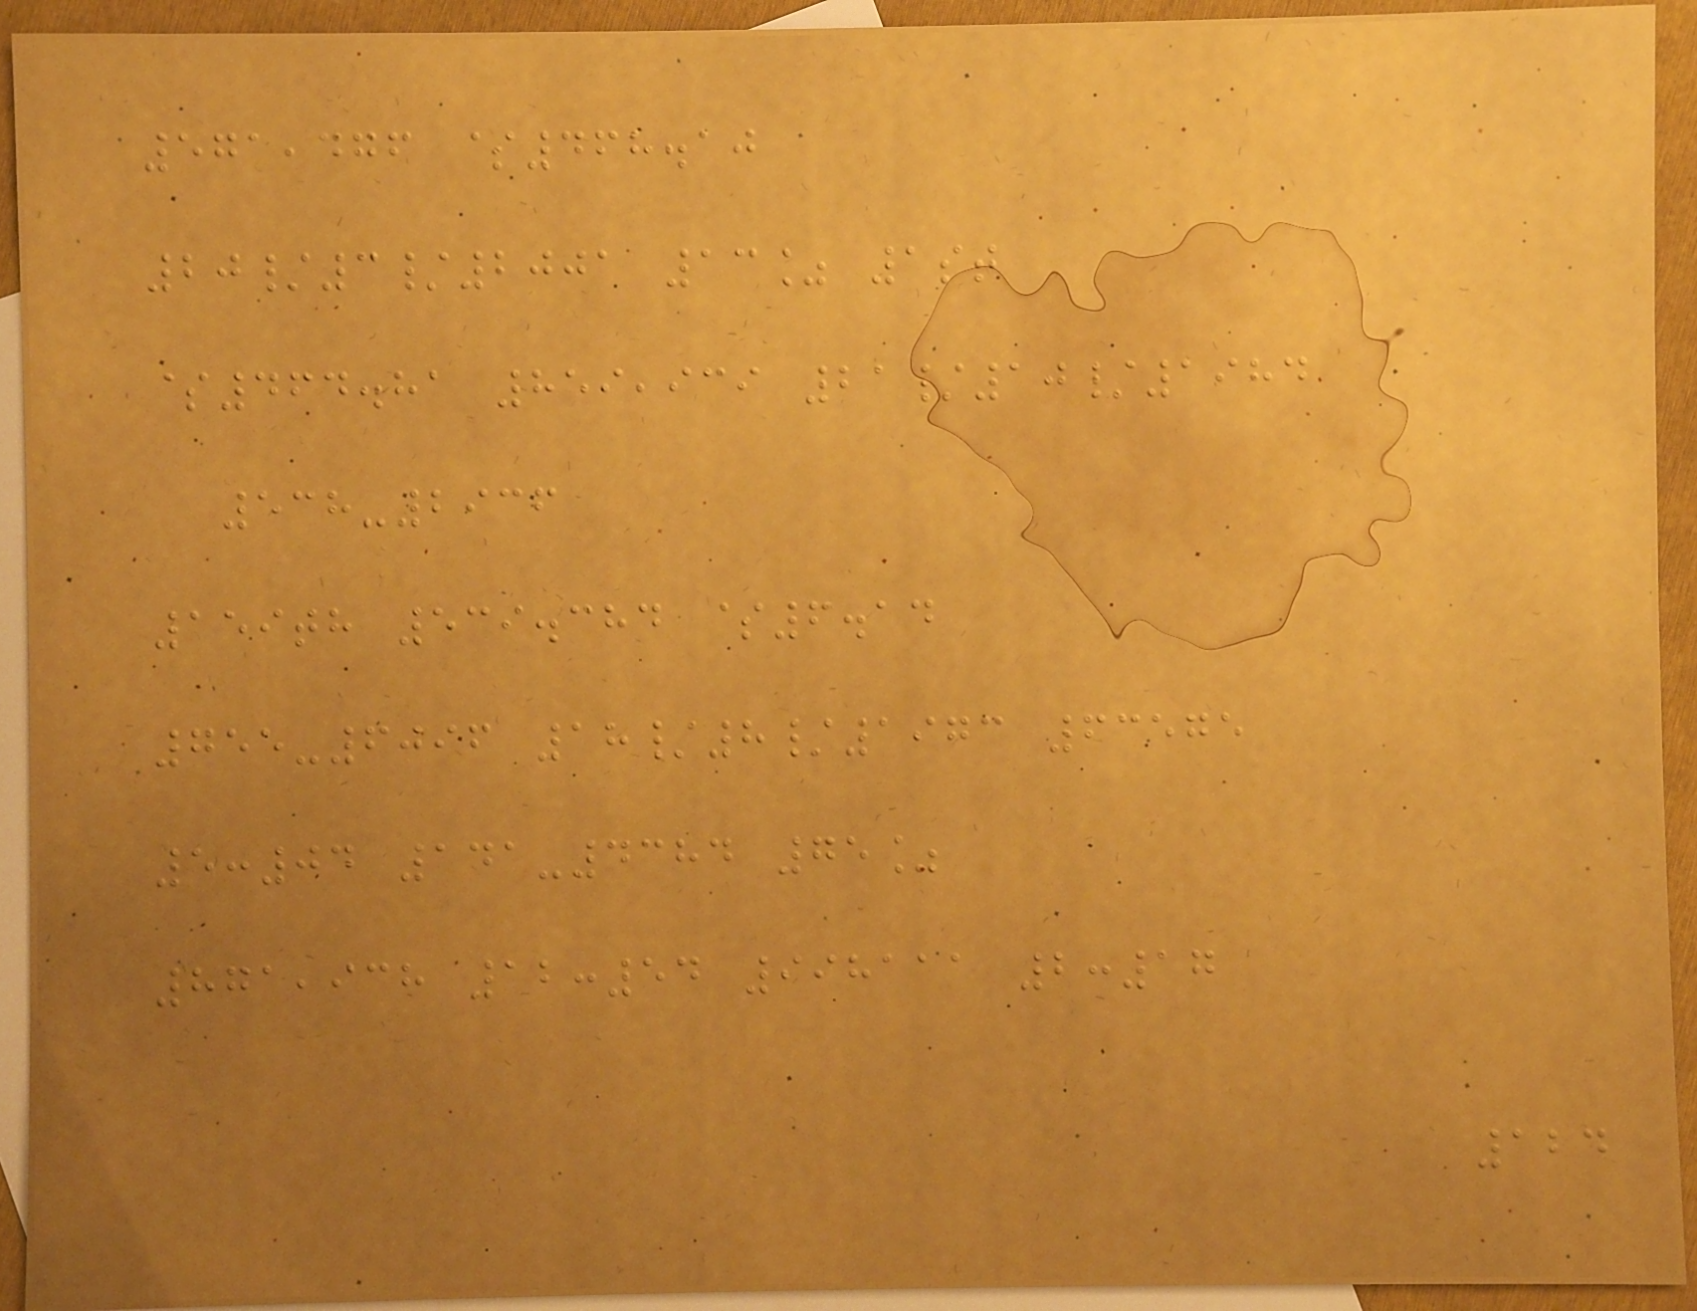571,476 $468.10
20/3/2001 13% 1st
$464.81 859,939 21/10/1984
538-2936
159th 539.384 $6.14
755-6096 18/8/1973 63575
5:04 141-4384 75%
871,938 12:54 998111 2:17
124
